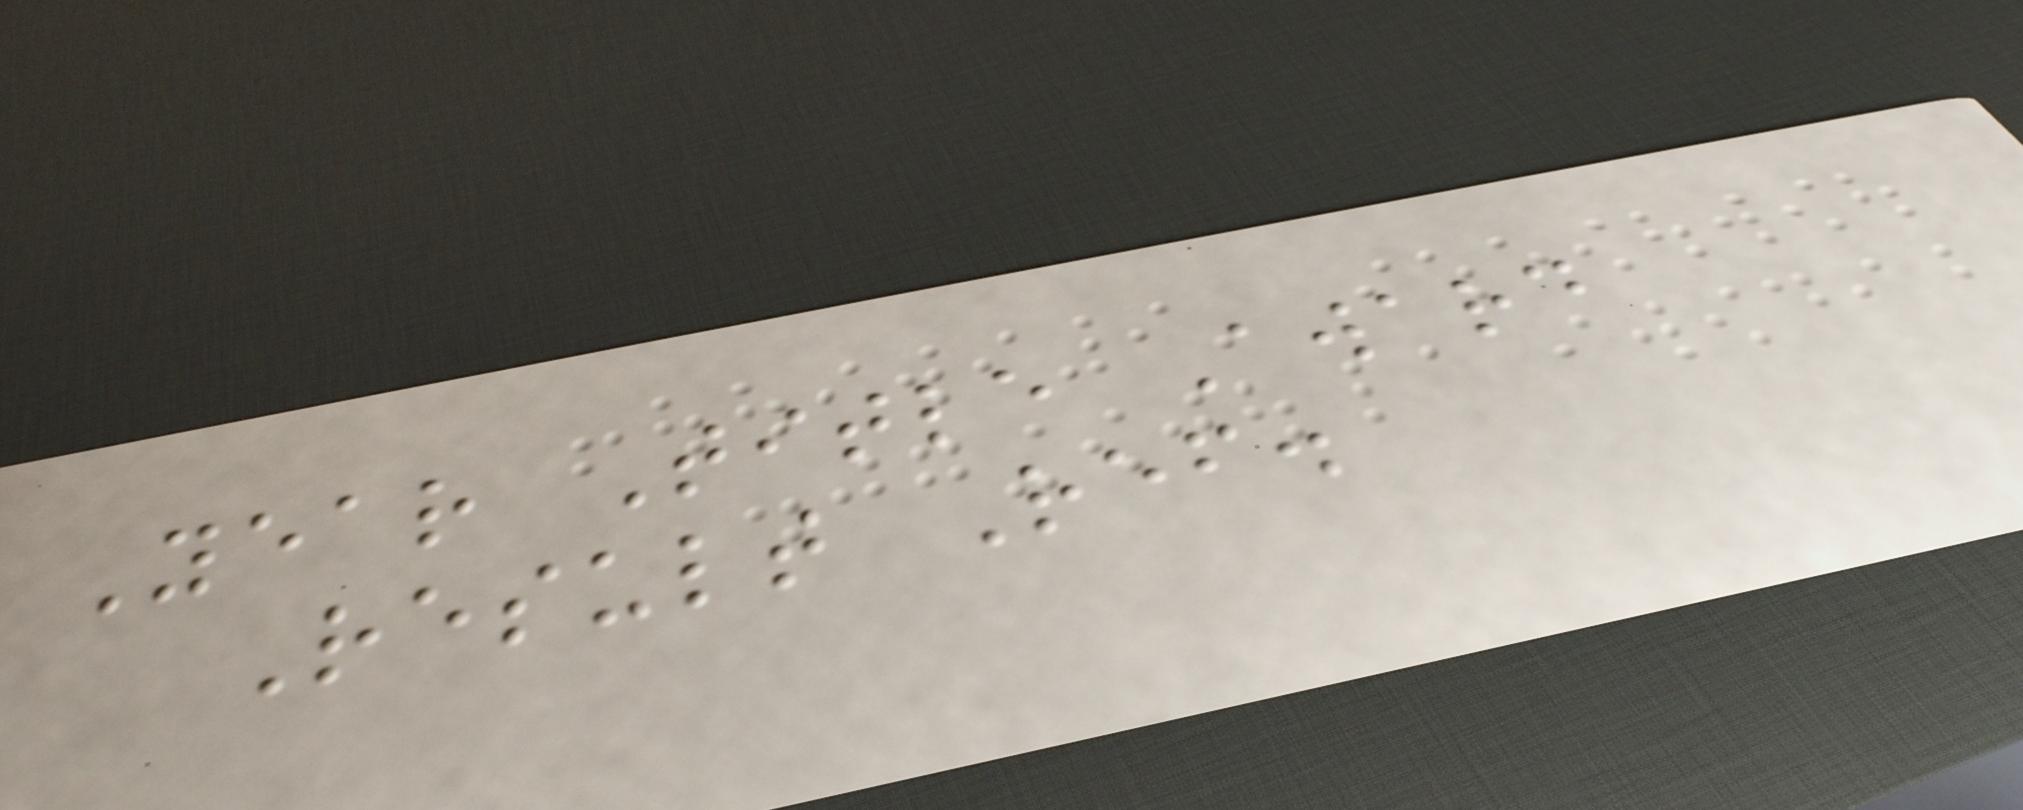Year Title Award
Result Ref.
